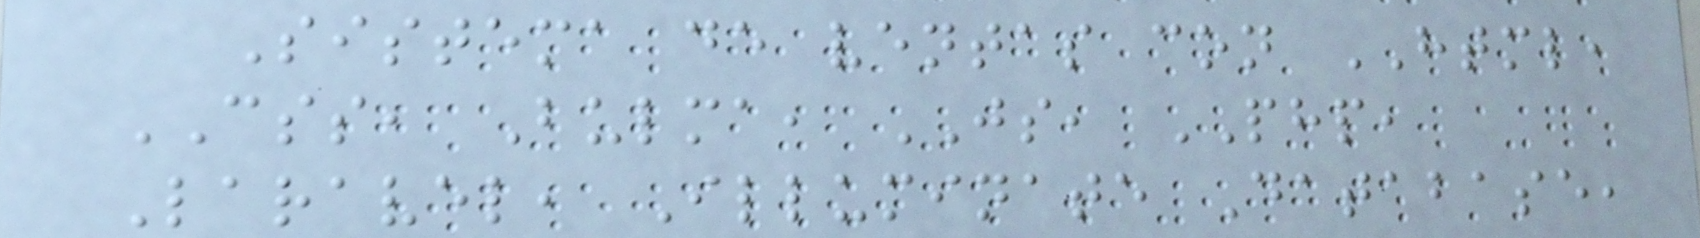Sistema de ventas con HTML,
CSS, Bulma, JS, PHP,
Laravel, Illuminate Database,
